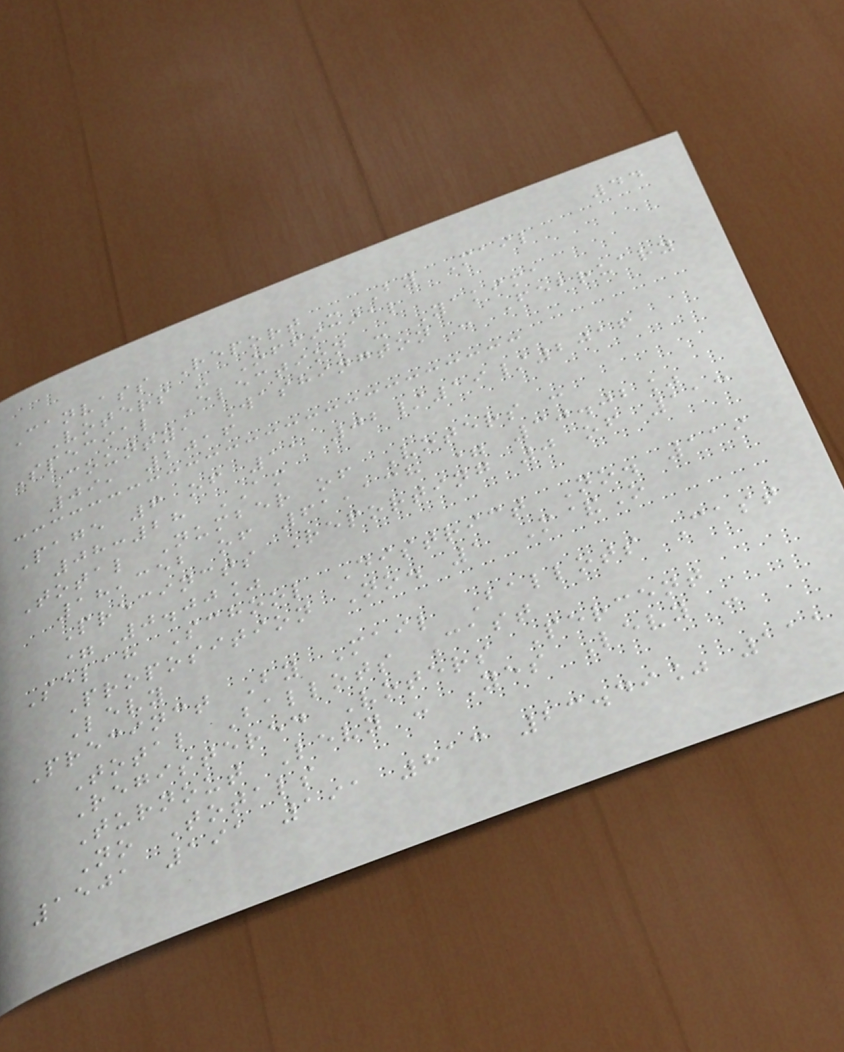44
Canvass Report - By Mail
Voters - Official
Special Election - Yakima
County, Washington - February
09, 2016
Page 6 of 11 02/19/2016
08:28 AM
Total Number of Voters :
18,352 of 61,138 = 30.02%
Precincts Reporting 0 of 113
= 0.00%
Selah School District No. 119
Proposition No. 1 M&O
Levy
Precinct By Mail Ballots Cast
Total Ballots Cast
Registered Voters Percent
Turnout Levy - Yes Levy -
No Totals
1501 191 191 813 23.49% 111
